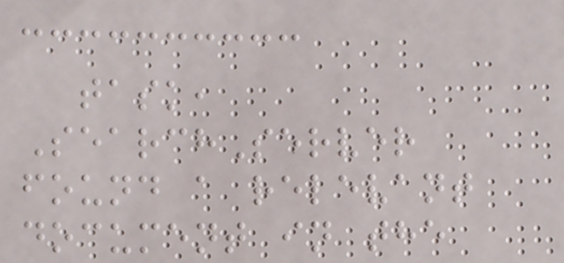task,
SearchServer
found a relevant
document in the
